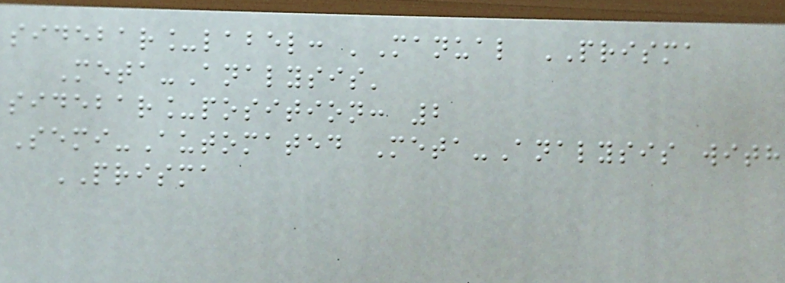sidebar_label: 'Manual PRISMA
Meta-Analysis'
sidebar_position: 2
Semi-Automated Meta-Analysis with
PRISMA
